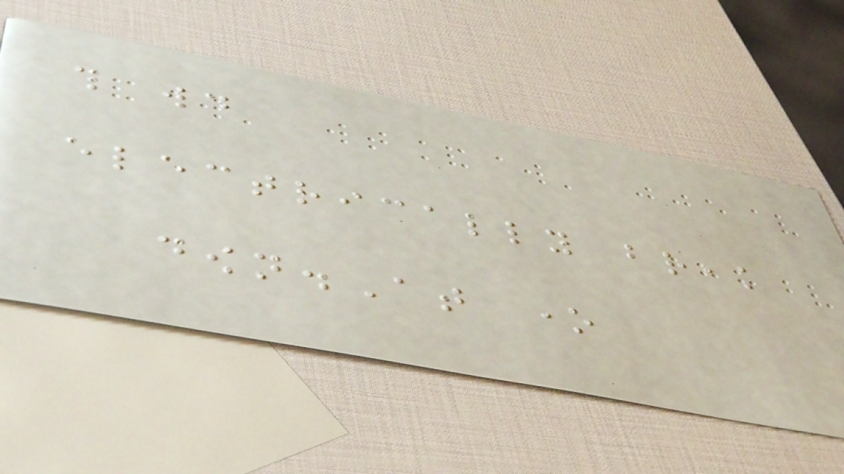this would
electrically break
down.At one
